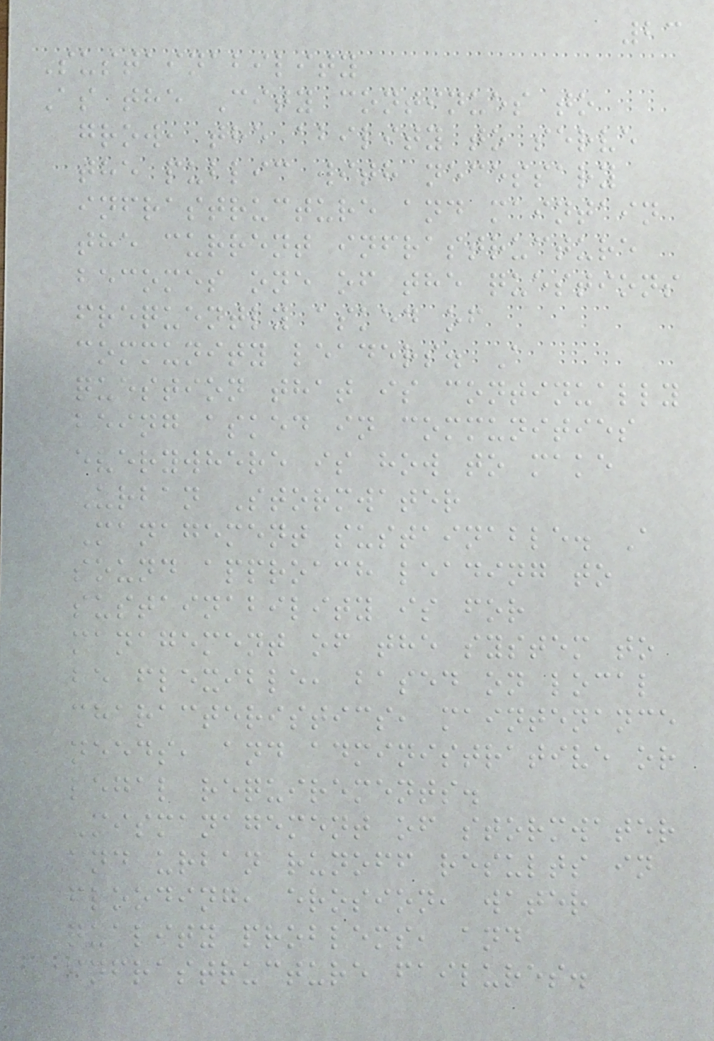23
Sustainability
As the City continues to
grow, the ability to serve
the public with necessary
infrastructure and maintain
the current infrastructure
becomes one of the questions
frequently asked of
community leaders. A
question that is continually
being asked in communities
everywhere is how to make
Urban Stormwater
Management sustainable. A
sound approach leading to
sustainability is for
management of the system to
be flexible, based on local
characteristics, maintenance
needs, and administrative or
legal requirements.
Mismanagement of stormwater
and urban runoff results in
flooding, erosion, water
quality problems, and
infrastructure failures.
